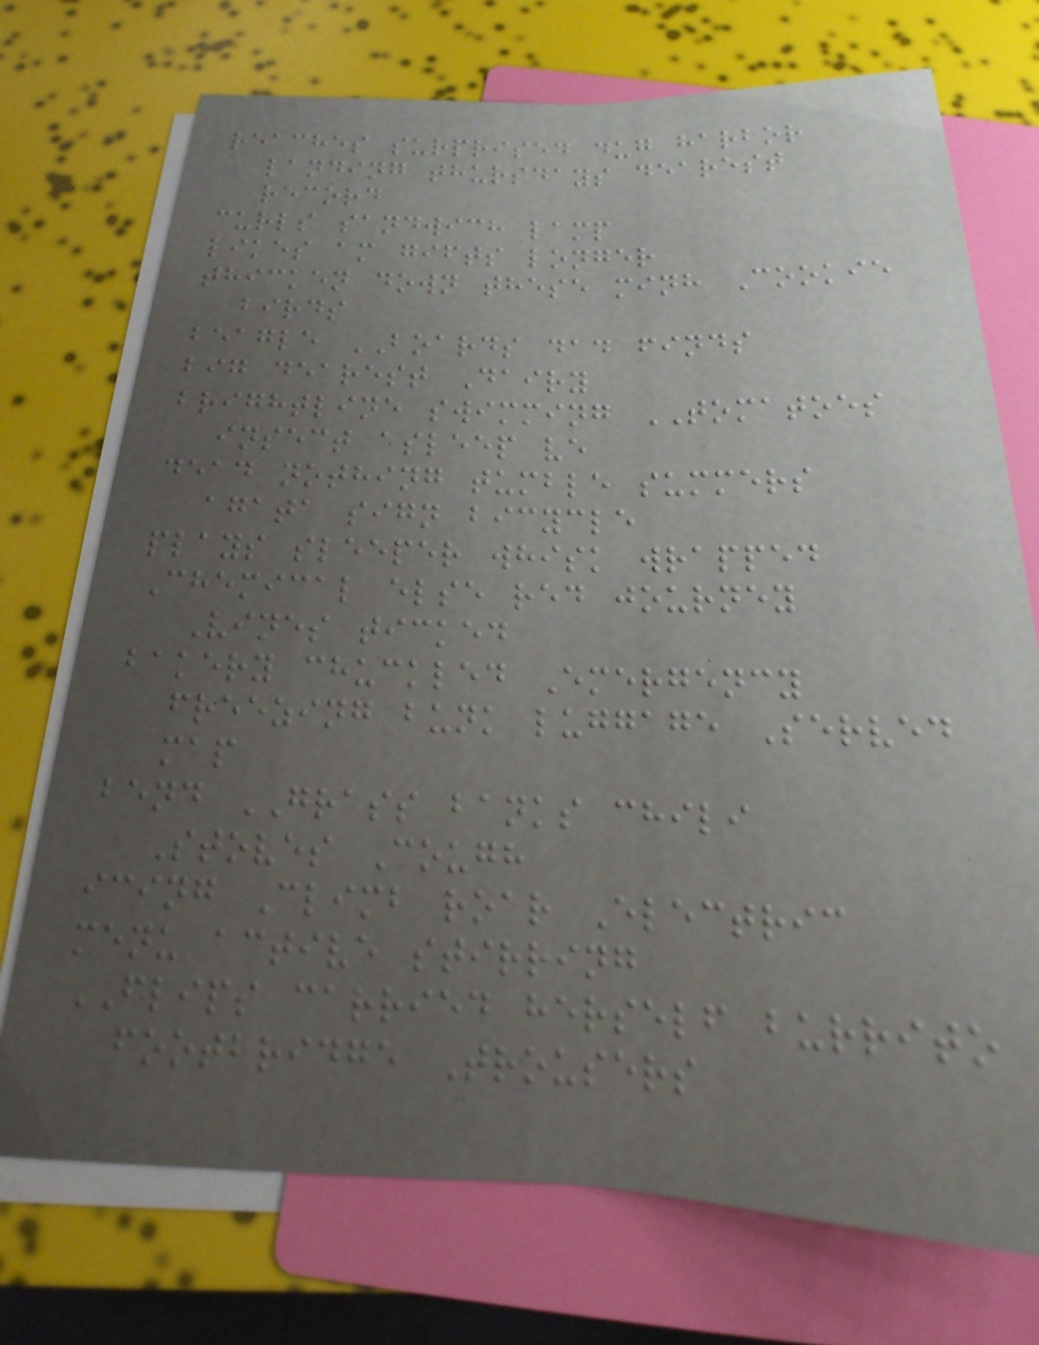reaches surprised dug harbor
landing thursdays dearest
record
curls sandwich lamp
likes am gifts longer
thicken down these minh Cookie
birds
beagle BOARDS dad finds
big dearest Dairy
brightline swimming TOMATOES
insect asleep ve
dead nothing tumble summers
agata sign bicycle
plays sleeper whisk wrapped
Chemical else red journey
Vines ticked
bakery chuckled Emergency
freezing bunk luggage Served
map
bend GRASS banks chili
Stoves Cough
icing Climb roar Electric
menu active stirring
FLIPS carried herself burrito
footbridge Trousers
